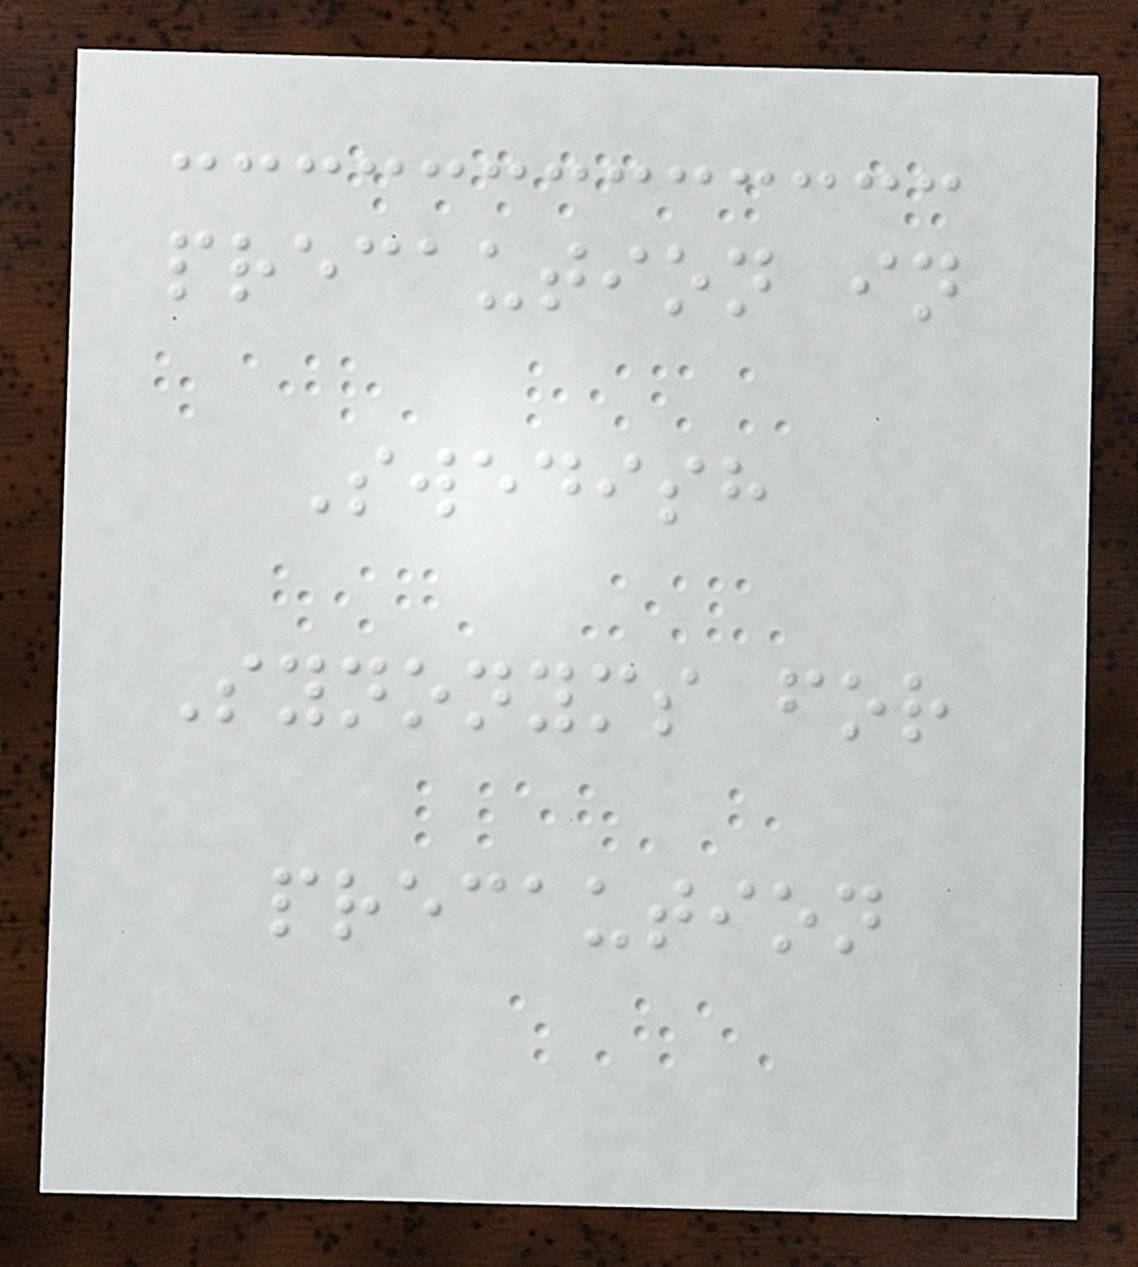precaution in
Swedish
Synonyms for
precaution
